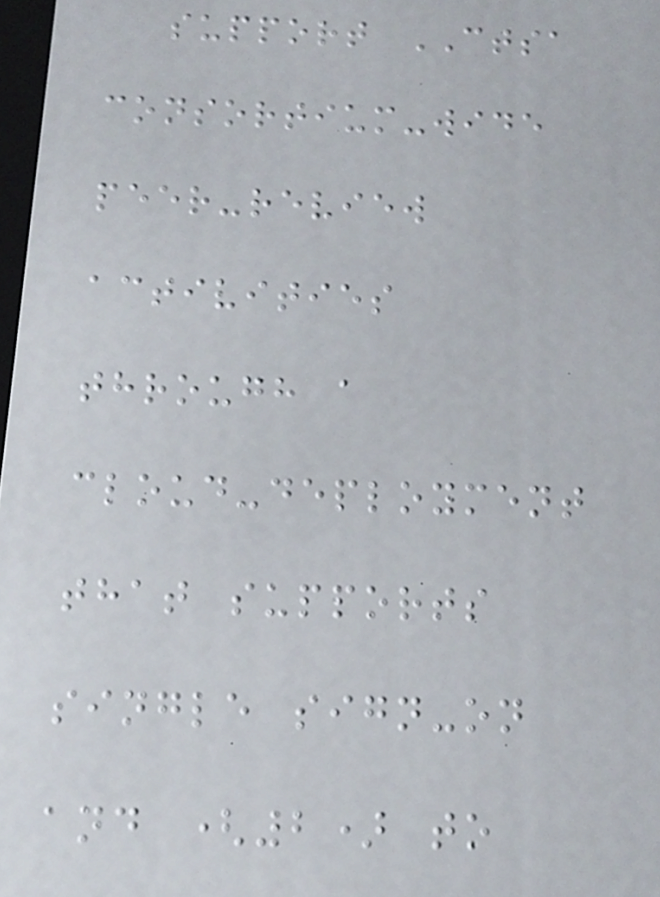support CTSA
consortium-wide
peer-review
activities
through a
cloud-deployment
that supports
single sign-on
and (2) to
